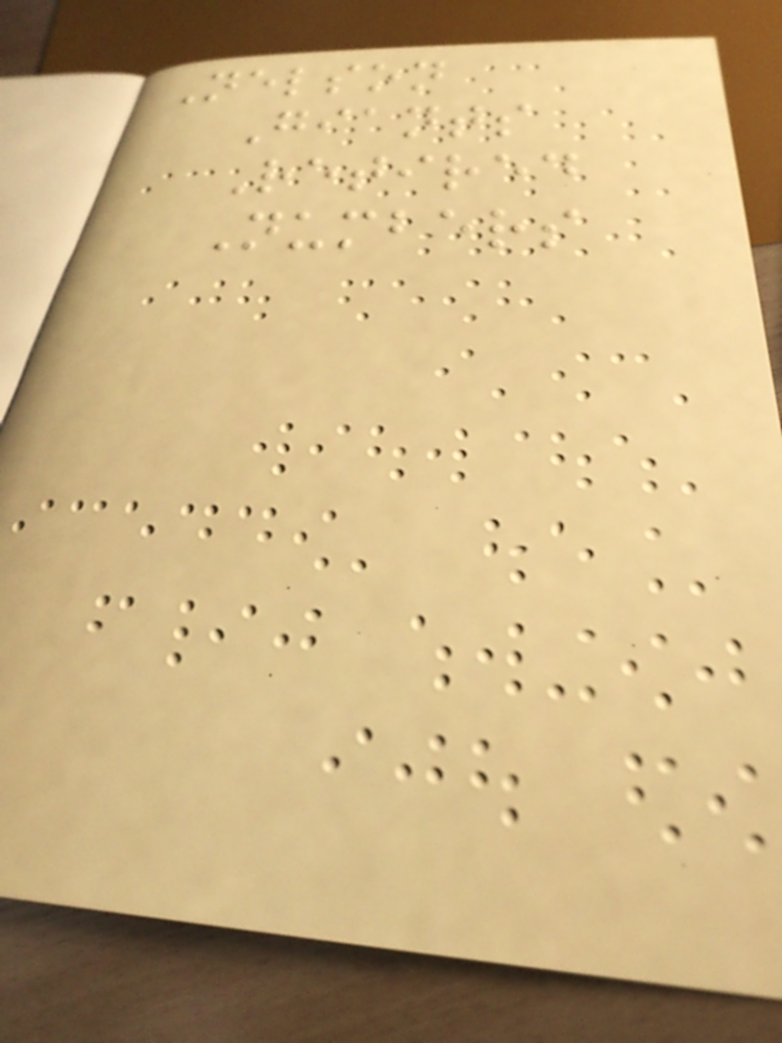Nelson
Giants
Retired
Numbers
